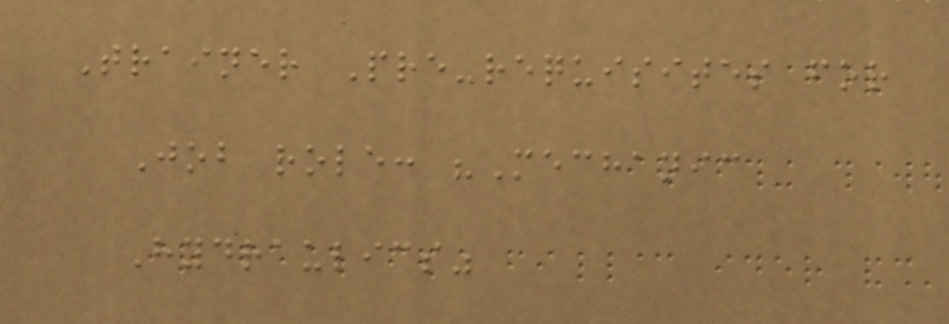Trainer Pre-requisites for
Job role: "Mechanic
Hydraulics"
